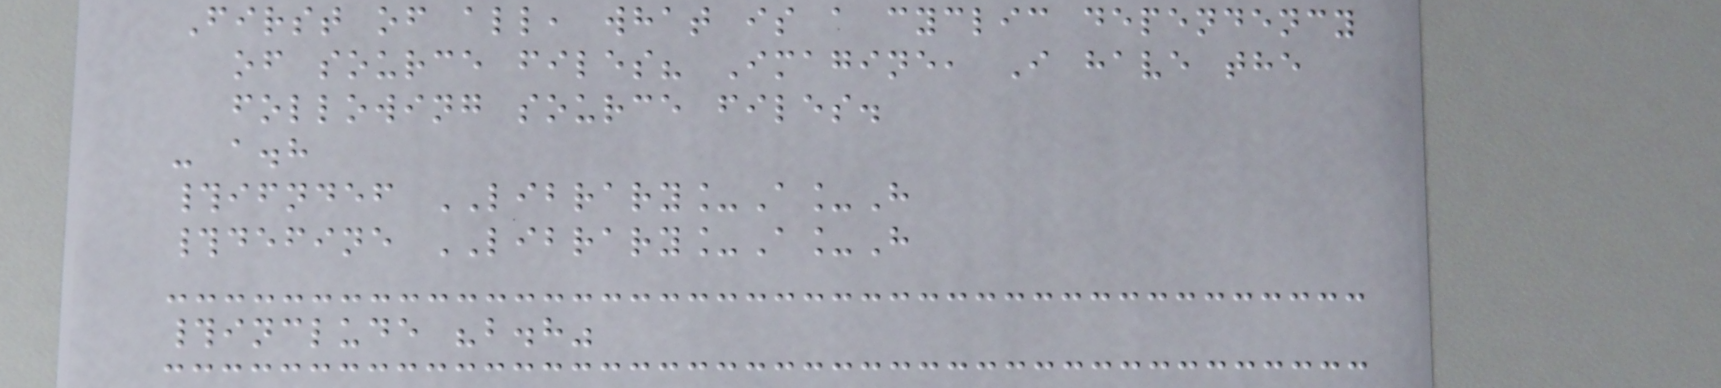First of all, what is a cyclic dependency
of source files? Imagine, I have the
following source files.
- a.h
#ifndef LIBRARY_A_H
#define LIBRARY_A_H
#include "b.h"
